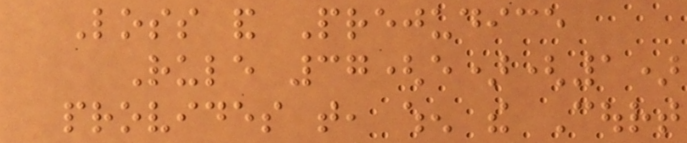Loss and Prejudice
Rule 37(e)(1)
provides that, when the Court
